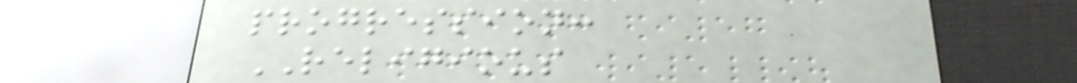progression:
RELIGIOUS
